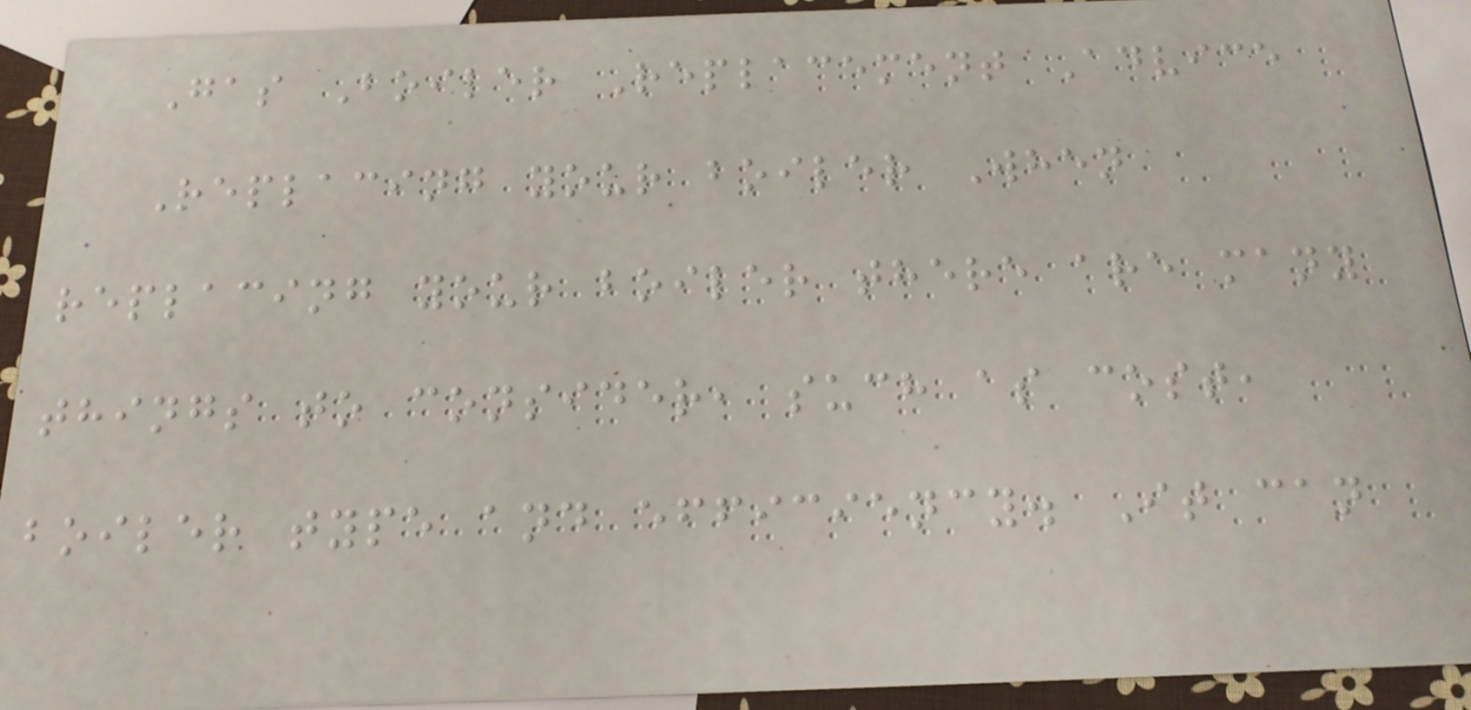Gas Boiler Replacement Advice
Replacing your boiler When
replacing your boiler there are many
things to consider, such as cost,
boiler type and efficiency. It can
